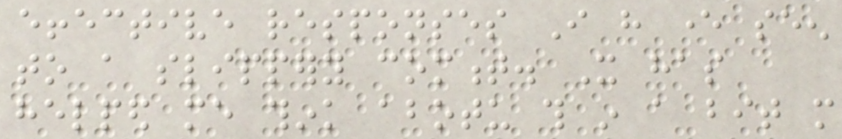effective responses I have ever seen
to a slippery comment. It has
helped me think abotu this in a bit more
